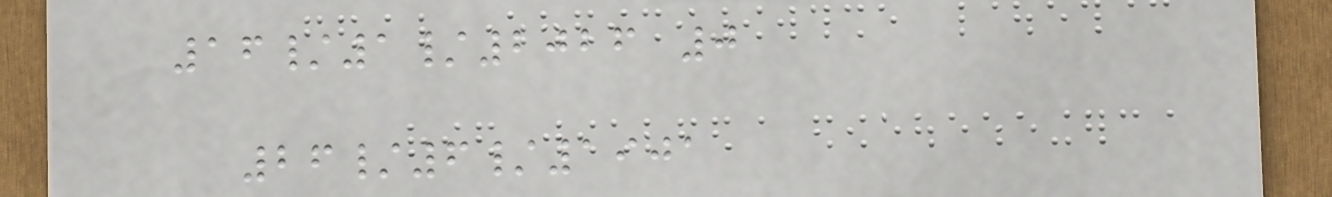16/1/2026 0
26/6/1901
